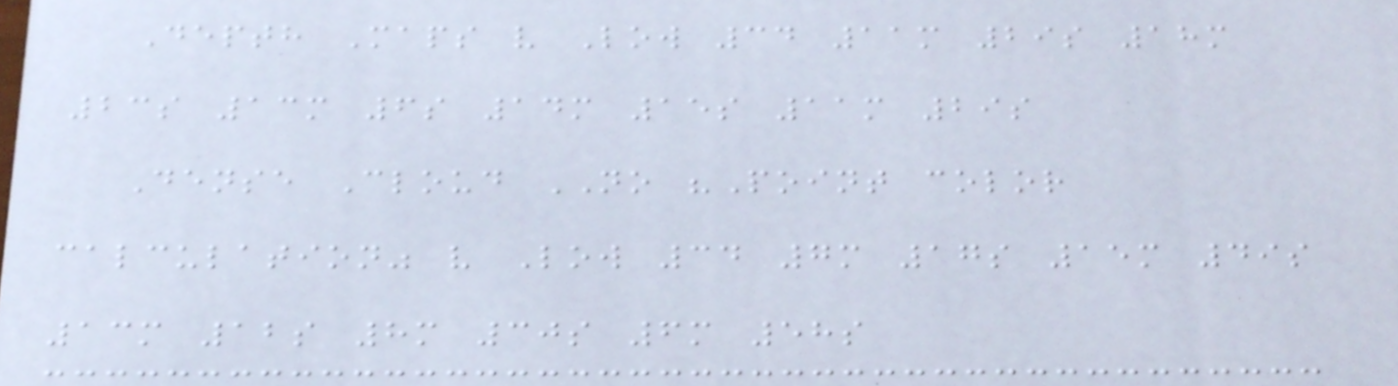Depth Maps v Low 34 11m 29s 18m
23s 13m 6s 14m 15s 11m 29s
Dense Cloud NO "Point color
calculation" v Low 34 7m 17s 15m 49s
13m 12s 8m 30s 6m 58s
